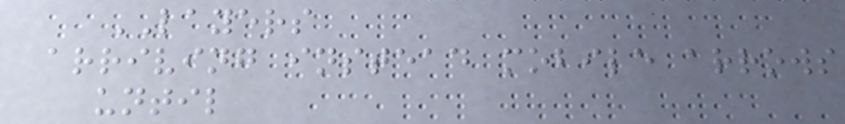LAYERS
arriving instead mobile arrows
until
